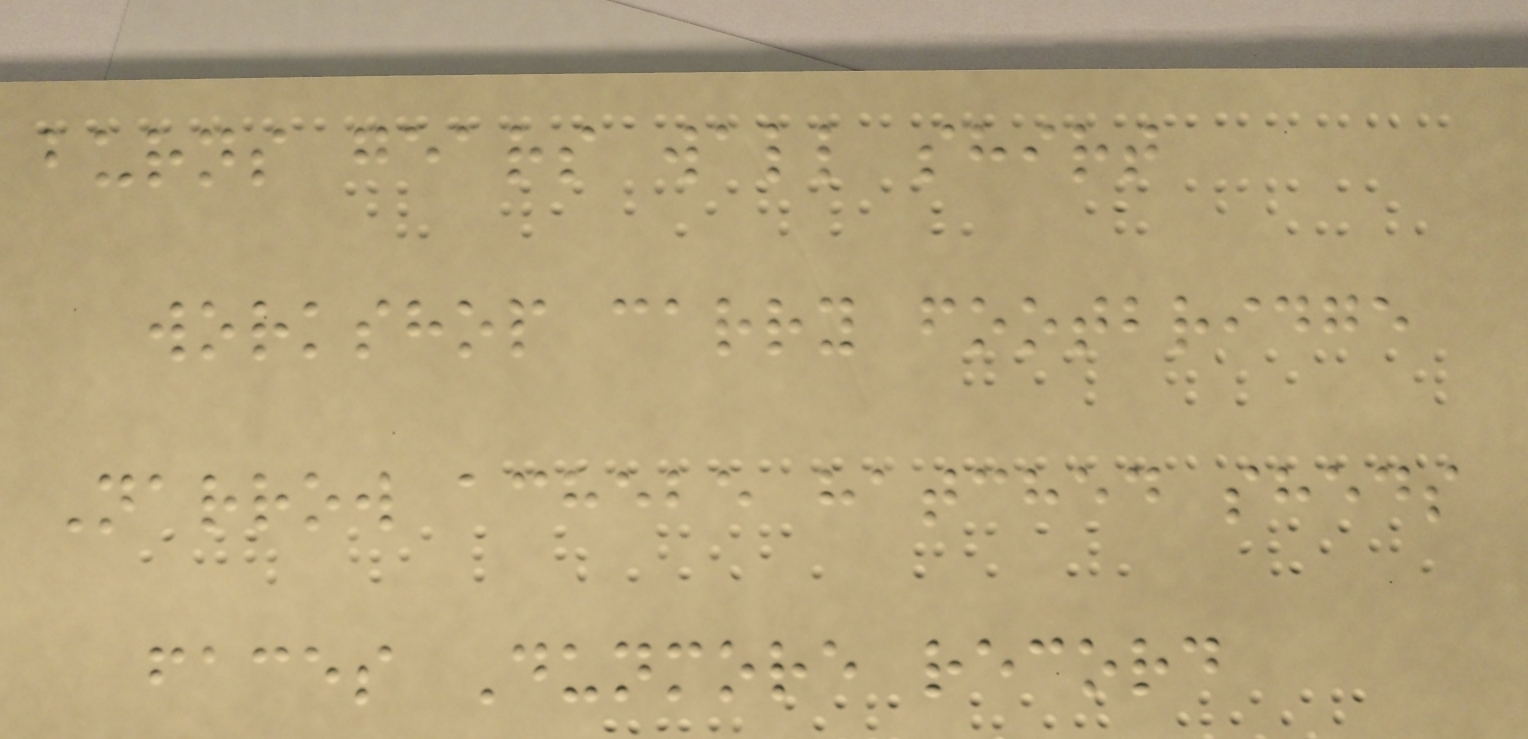burns gears wall shirt
workshop carry footbridge
Narrow achebe hatched sheds
faces Dunmore record
